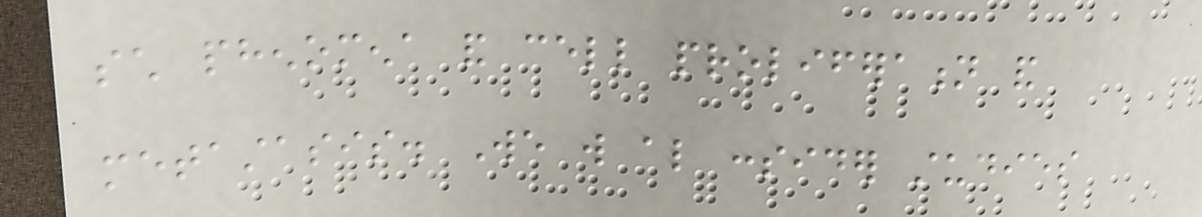such phenomena and cell proliferation and
metastasis. We will also consider studies
